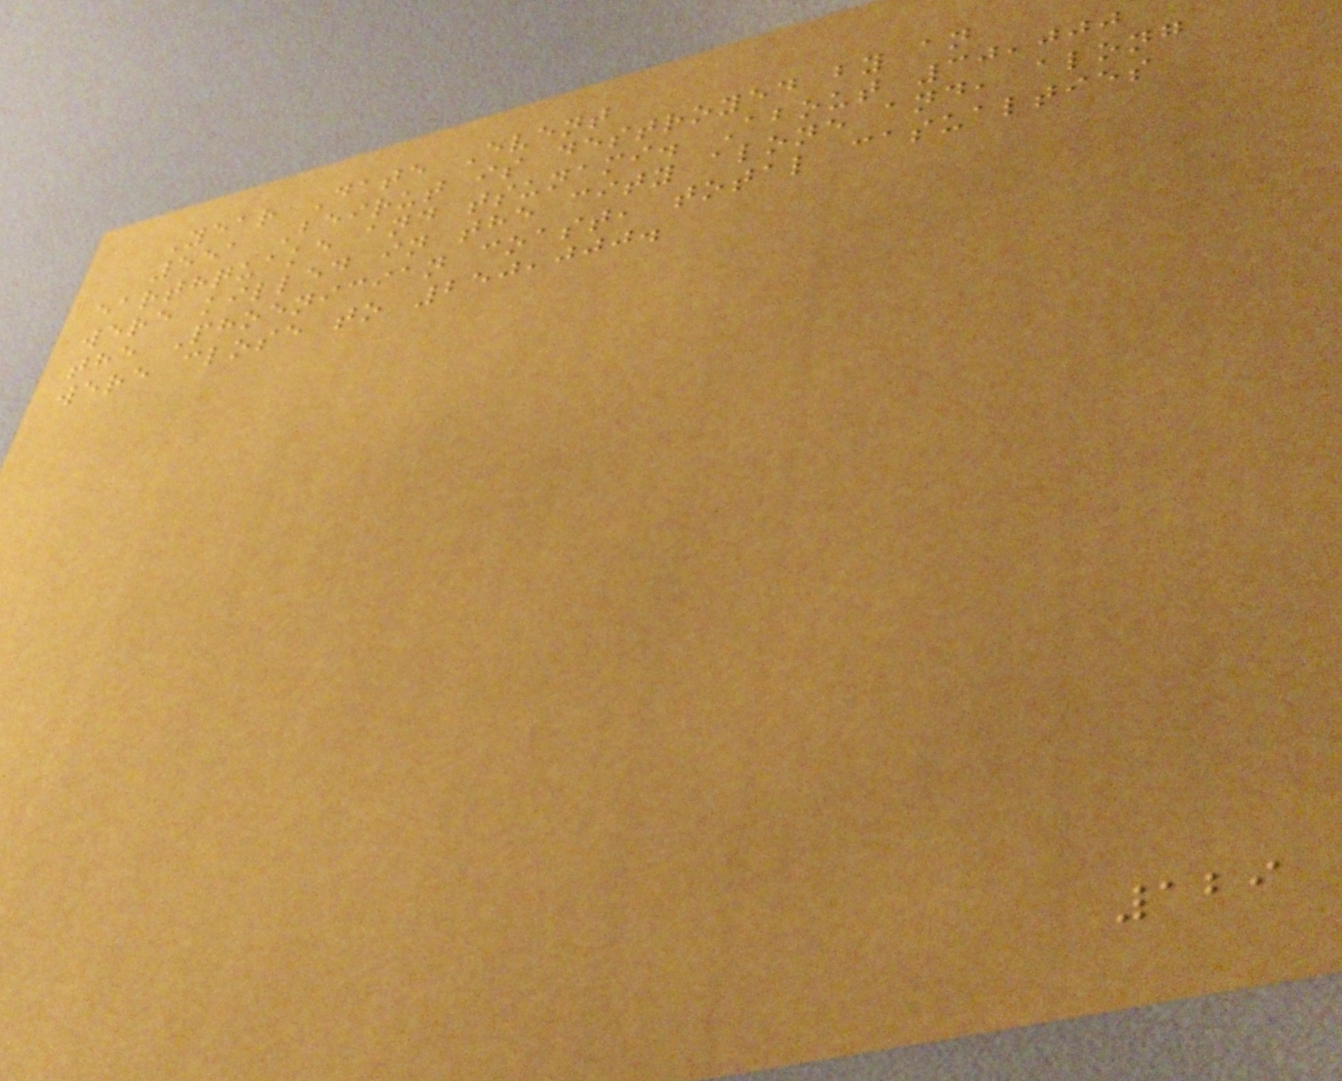Year Date Event
551 Beirut is destroyed by an
earthquake and tsunami. About 30,000
were killed in the city alone and, along
the Phoenician coast, total casualties
were close to 250,000.
129
